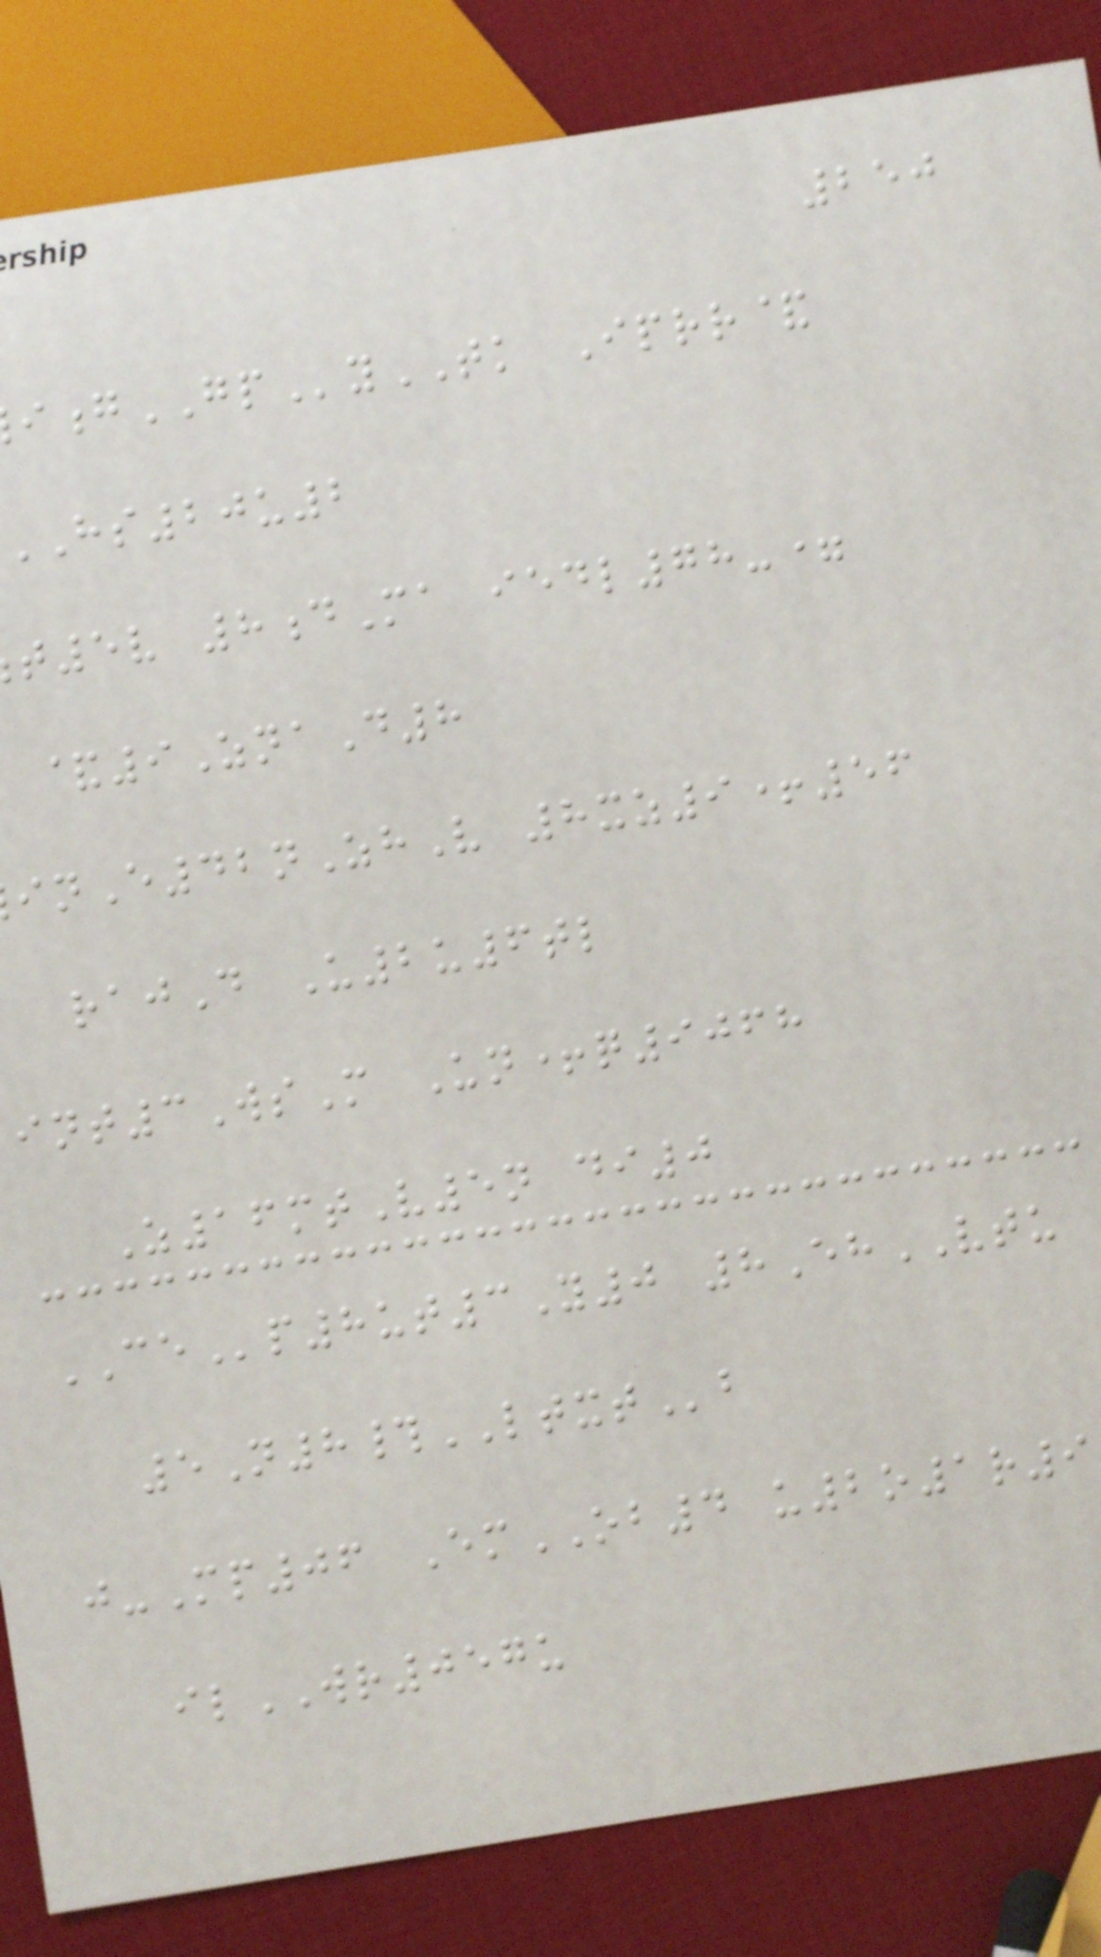250
gGPyTK Iprr&
HS20u2
t5v 8dMa iedl78-=
&9ZnaD8
nE42nZhV 8xz9+56
rajD U2u6tl
int3WsM Un+q9068
Z16mtV5n di0
CEp8ut3Y0 8EhVTU
5N8#LTXTb
j-Mp06 EmOB4 u2o1r9
ilWR057u
